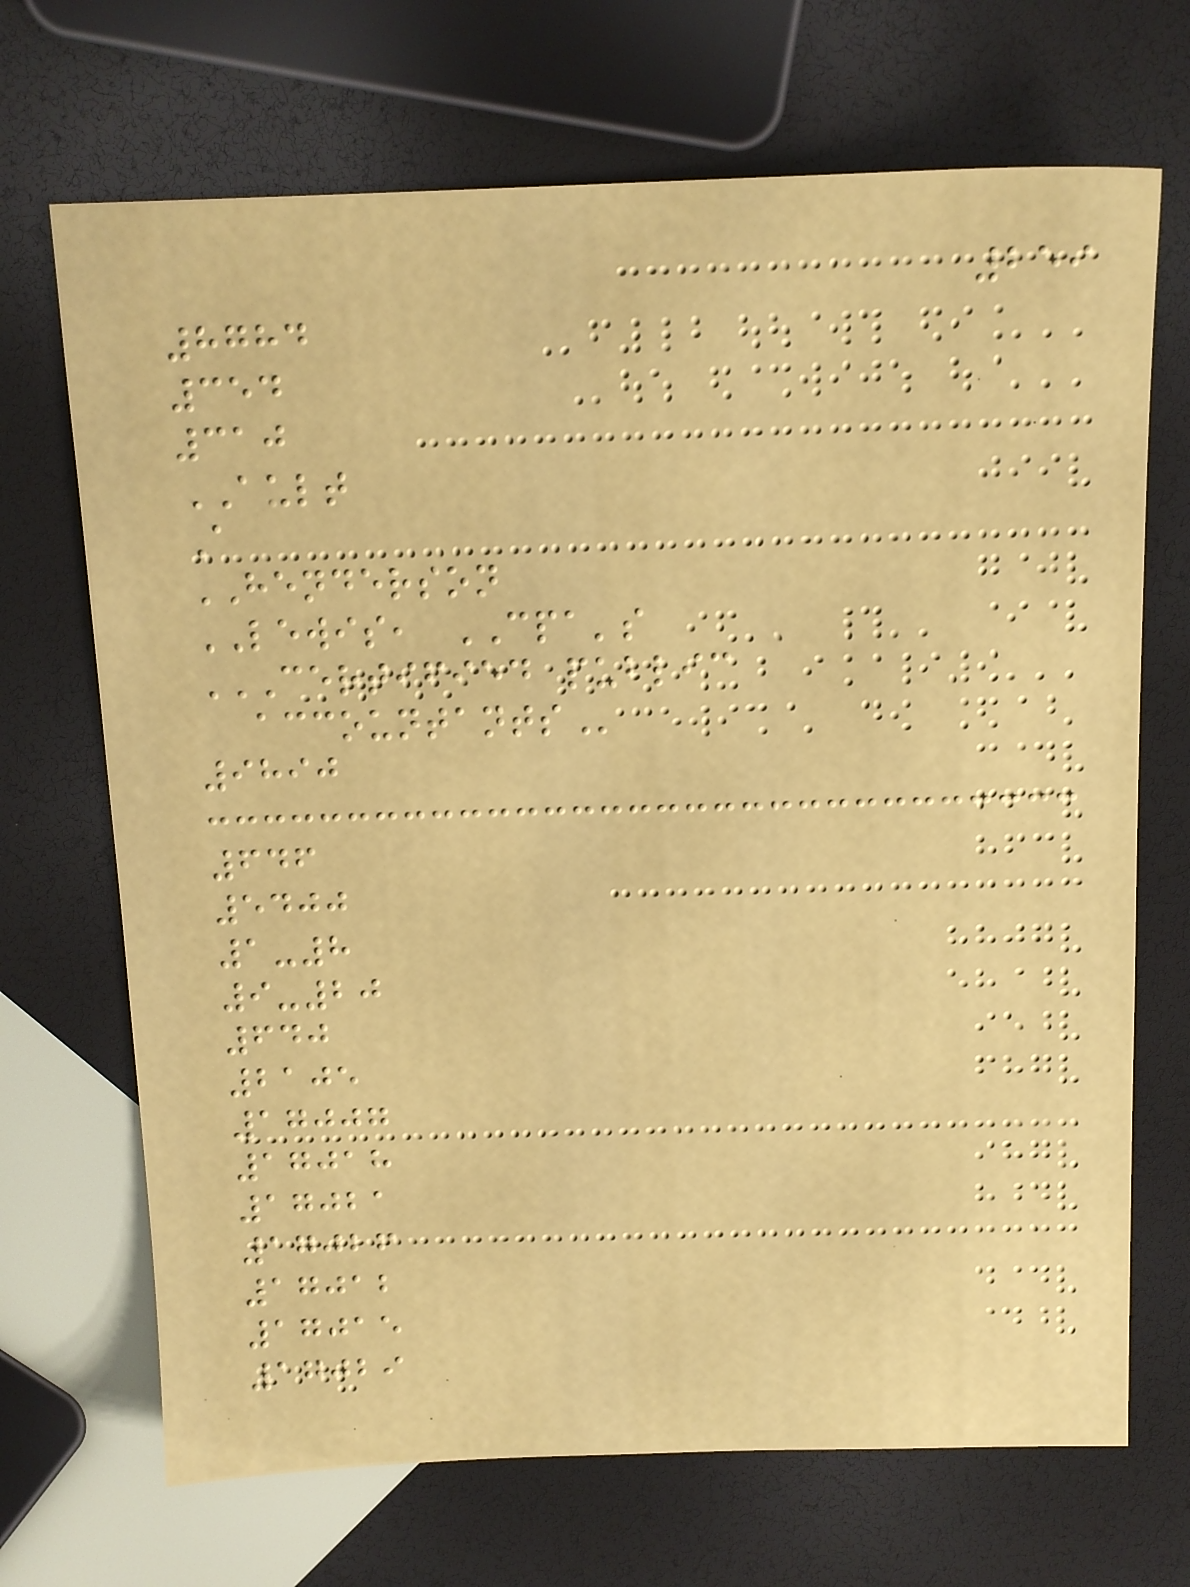259
8784
354
310
AULT
A
HENDERSON
LEWIS, CPA's
CERTIFIED PUBLIC
ACCOUNTANTS
9890
646
5400
1-8
9-20
640
2105
17007
17018
17021
17026
17012
17015
17029
